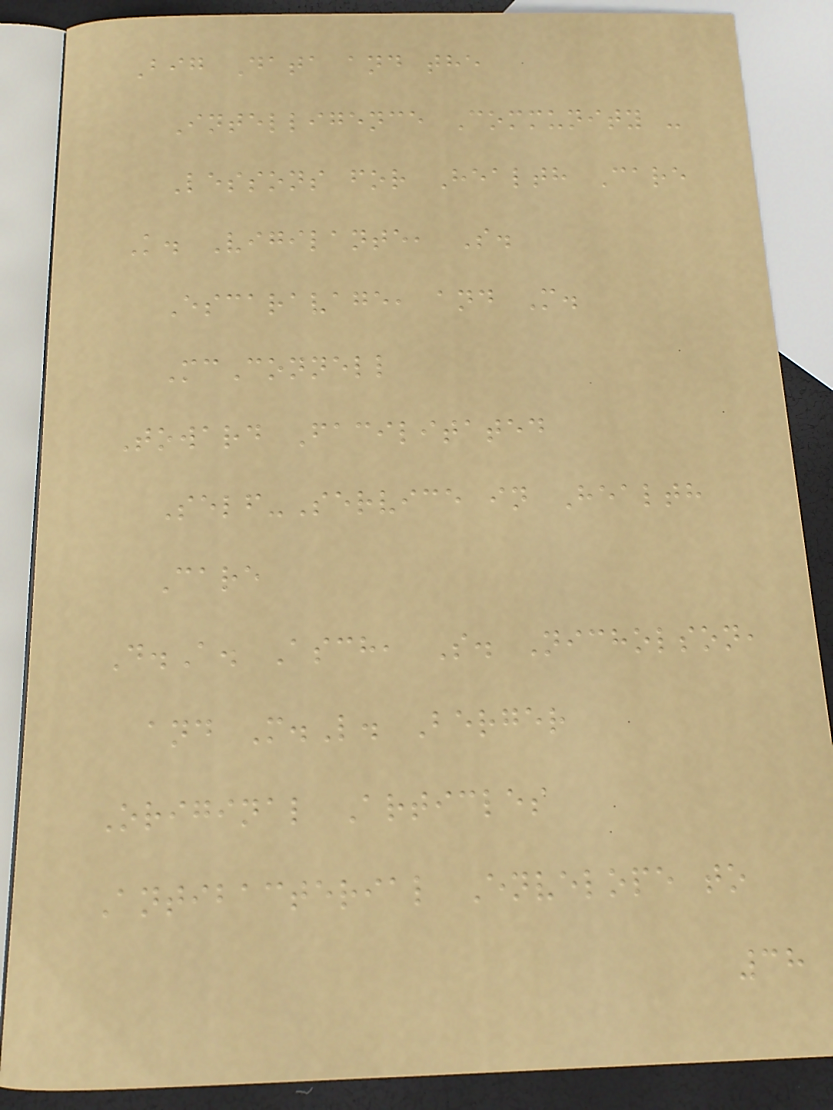Big Data and the
Intelligence Community -
Lessons for Health Care
K. Vigilante, S.
Escaravage, and M.
McConnell
Toward Facilitated
Self-Service in Health
Care
D.A. Asch, S. Nicholson,
and M.L. Berger
Original Articles
Antibacterial Envelope to
38
